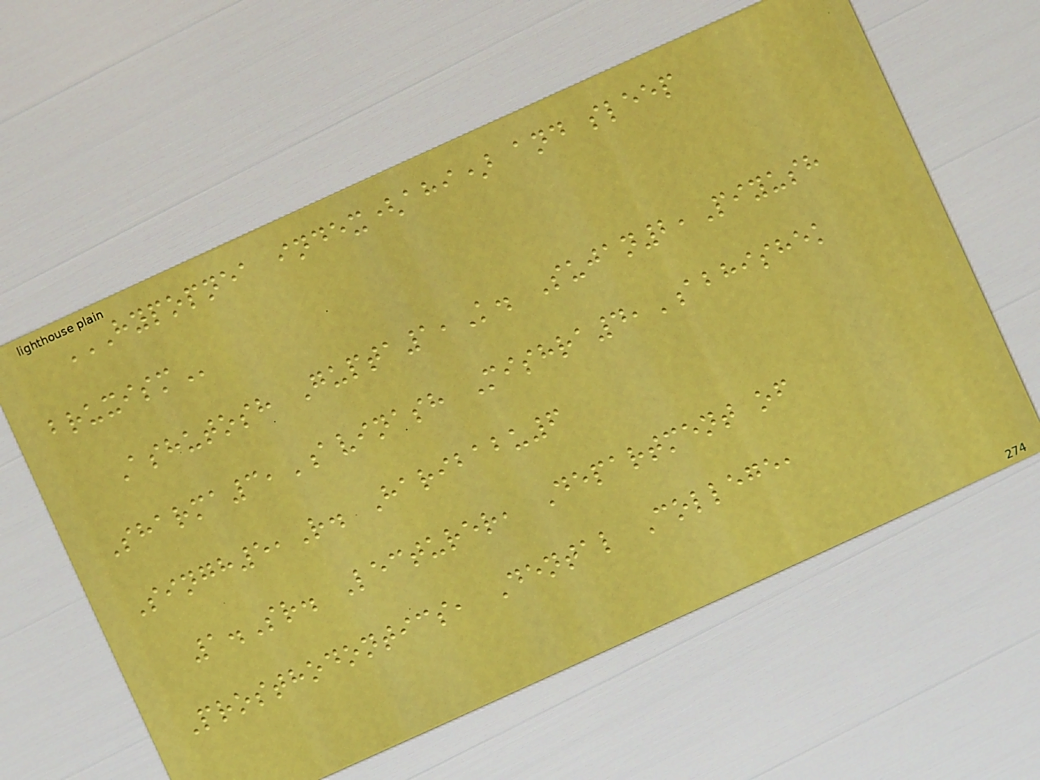HYPOPNEA INDEX(AHI) AND SLEEP
BRUXISM
Ashutosh Gupta1,K. Sujan2,Piyush
Sharma3,Avinash Mishra4,Abhishek
Singh5,R. Haribabu6
1.Sr. Lecturer, Department of
Prosthodontics, Dental College,
